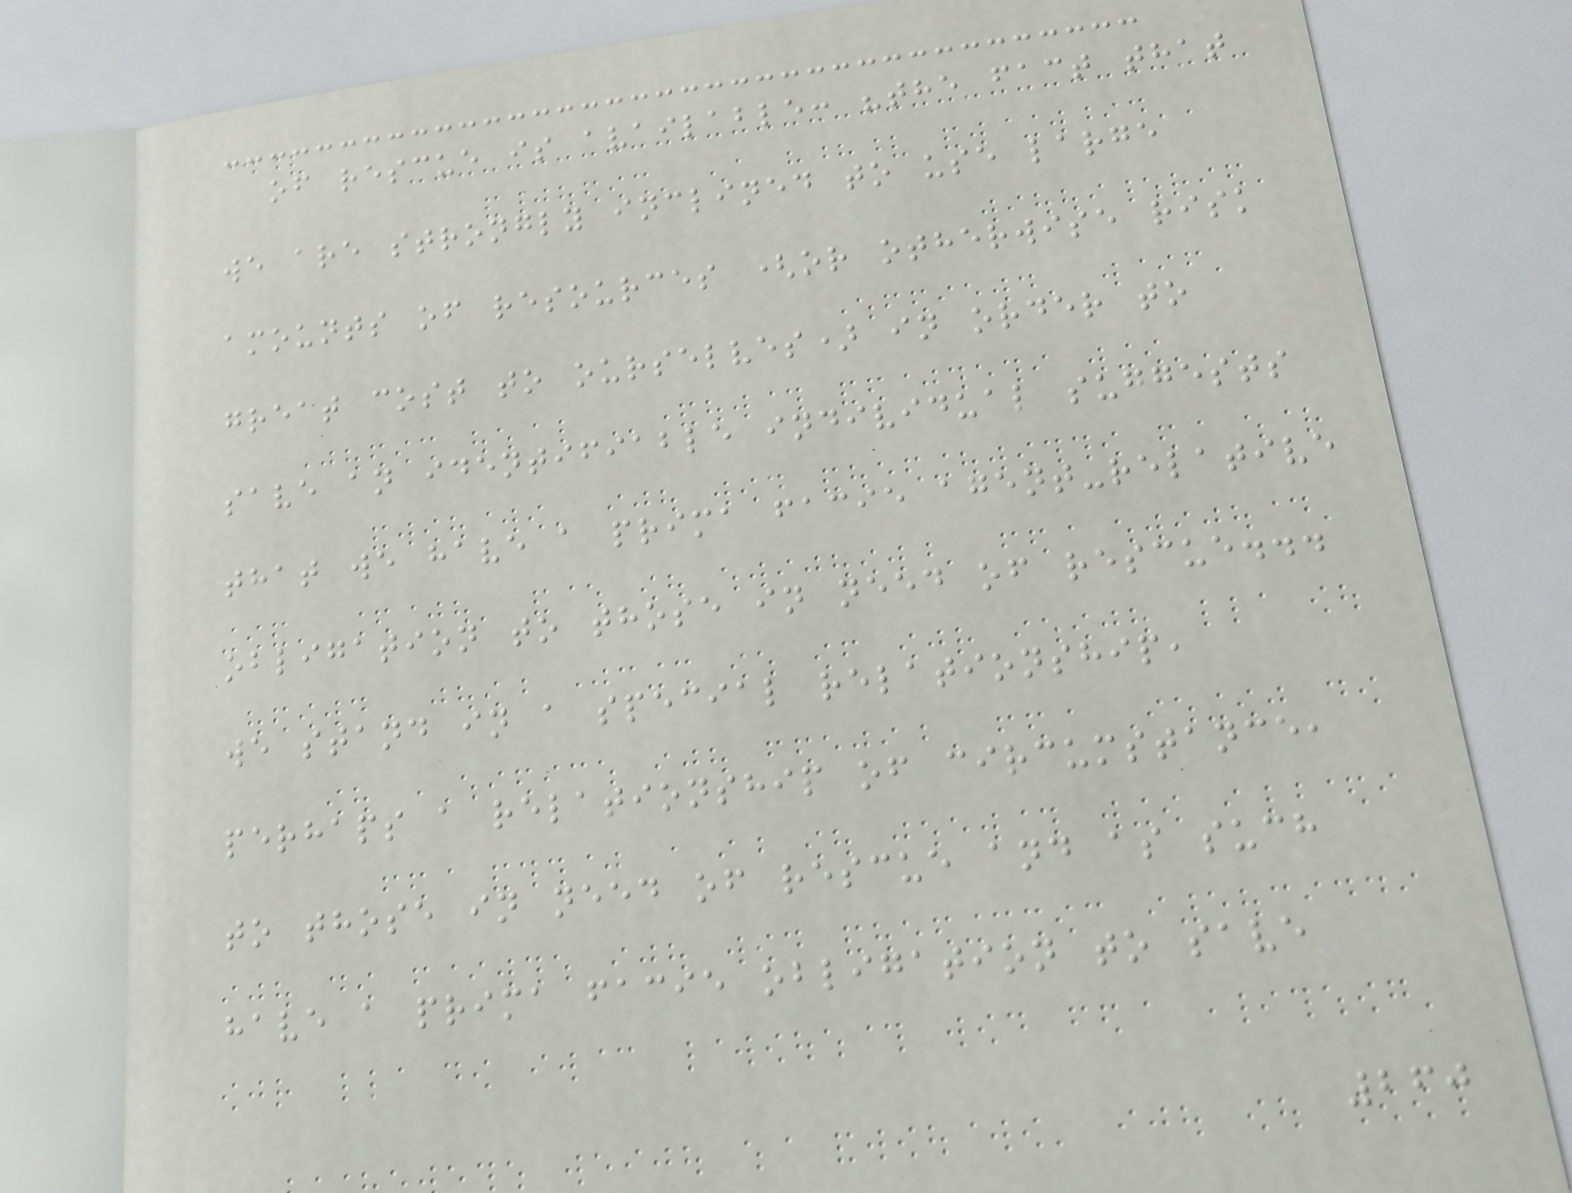of rescue is available: "the fact that
we are strongly inclined to use large
amounts of resources (or otherwise risk
great cost to ourselves) in order to
save an identifiable individual suggests
that we have a prima facie agent-relative
obligation to those in need of rescue...
we stand in a special relationship,
perhaps a relationship of circumstance,
to those in need of rescue and as such
have a prima facie obligation to save
260
